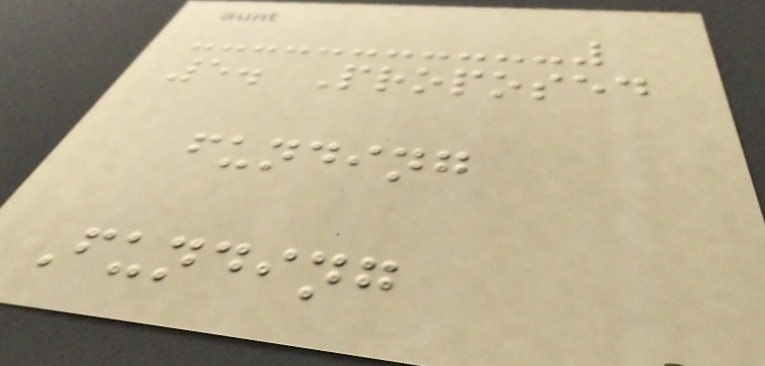5. Proposed
funding
Funding
